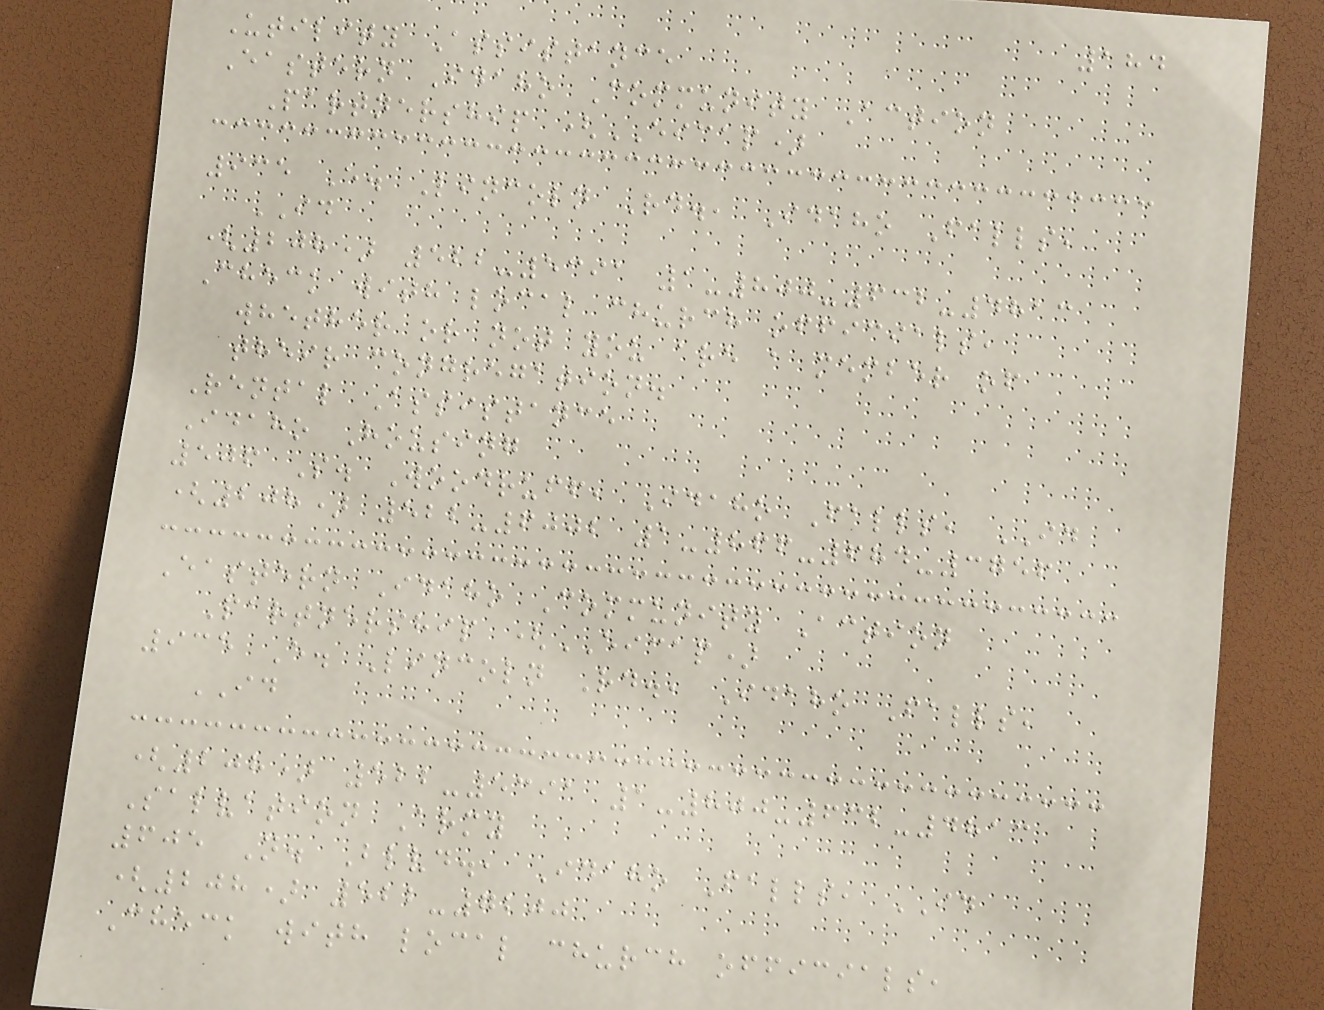184
Utility Assistance
Eastern Idaho Community Action
Partnership (EICAP)
935 E. Lincoln Rd., Idaho Falls,
ID
(208) 522-5391 1-800-632-4813
Check with local church officials,
whether or not you are a member of
their congregation.
Rental Assistance
Idaho Housing
506 S. Woodruff, Idaho Falls, ID
(208) 522-6002 1-866-684-3756
Eastern Idaho Community Action
Partnership (EICAP)
935 E. Lincoln Rd., Idaho Falls,
ID
(208) 522-5391 1-800-632-4813
Salvation Army
605 N. Blvd., Idaho Falls, ID
(208) 522-7200
Check with local church officials,
